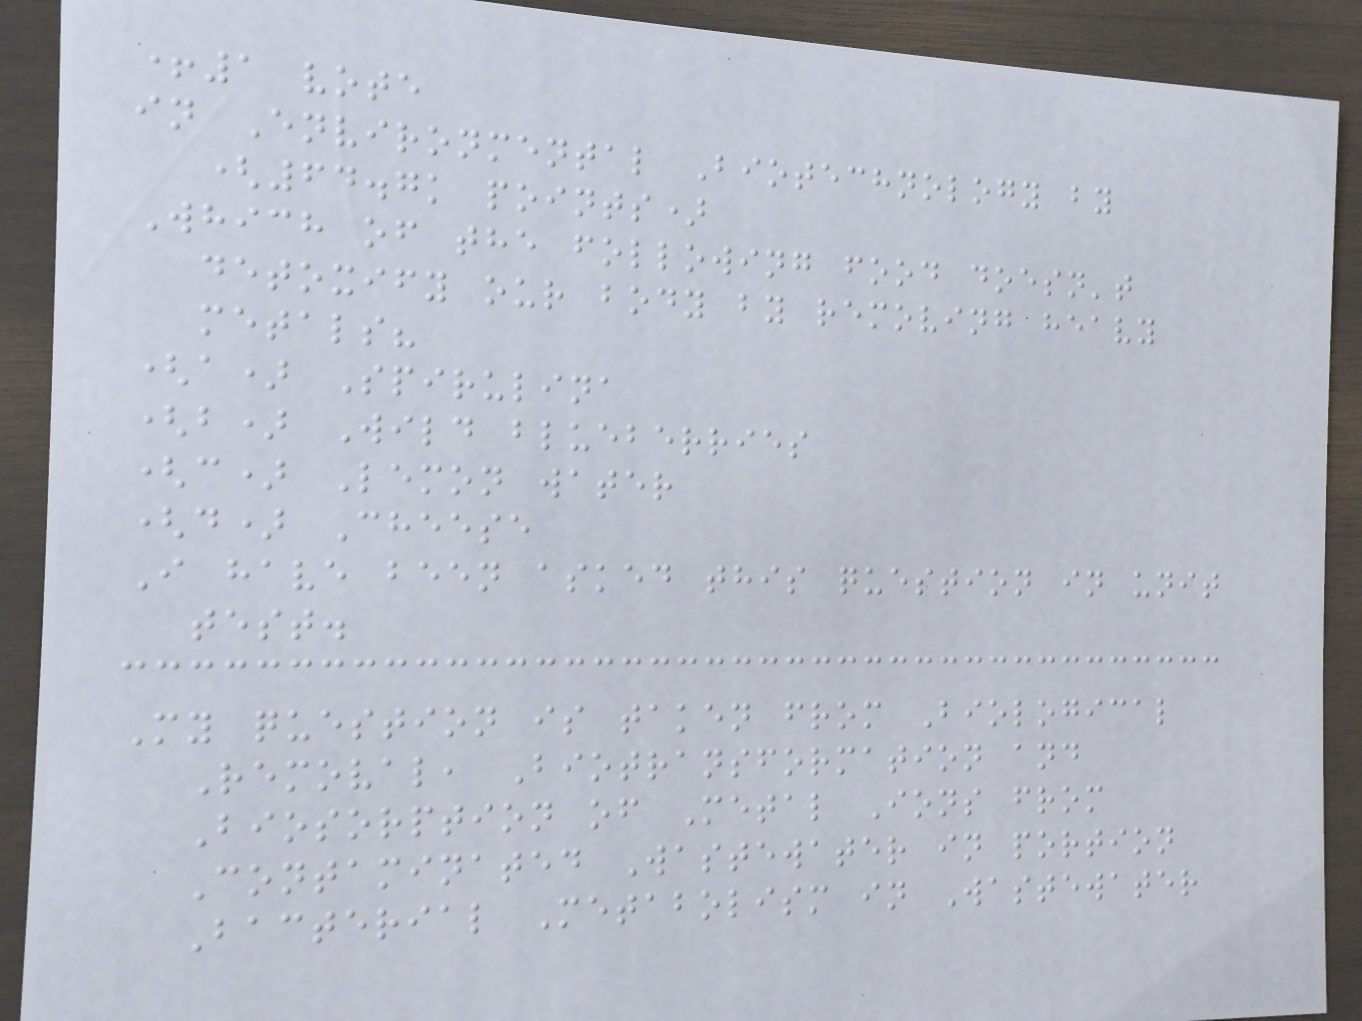+1 vote
in Environmental Biotechnology by
(64.7k points)
Which of the following food doesn't
detoxify our body by removing heavy
metals?
(a) Spirulina
(b) Wild blueberries
(c) Lemon water
(d) Cheese
I have been asked this question in unit
test.
My question is taken from Biological
Removal, Biotransformation and
Biosorption of Metal Ions from
Contaminated Wastewater in portion
Bacterial Metabolism in Wastewater
